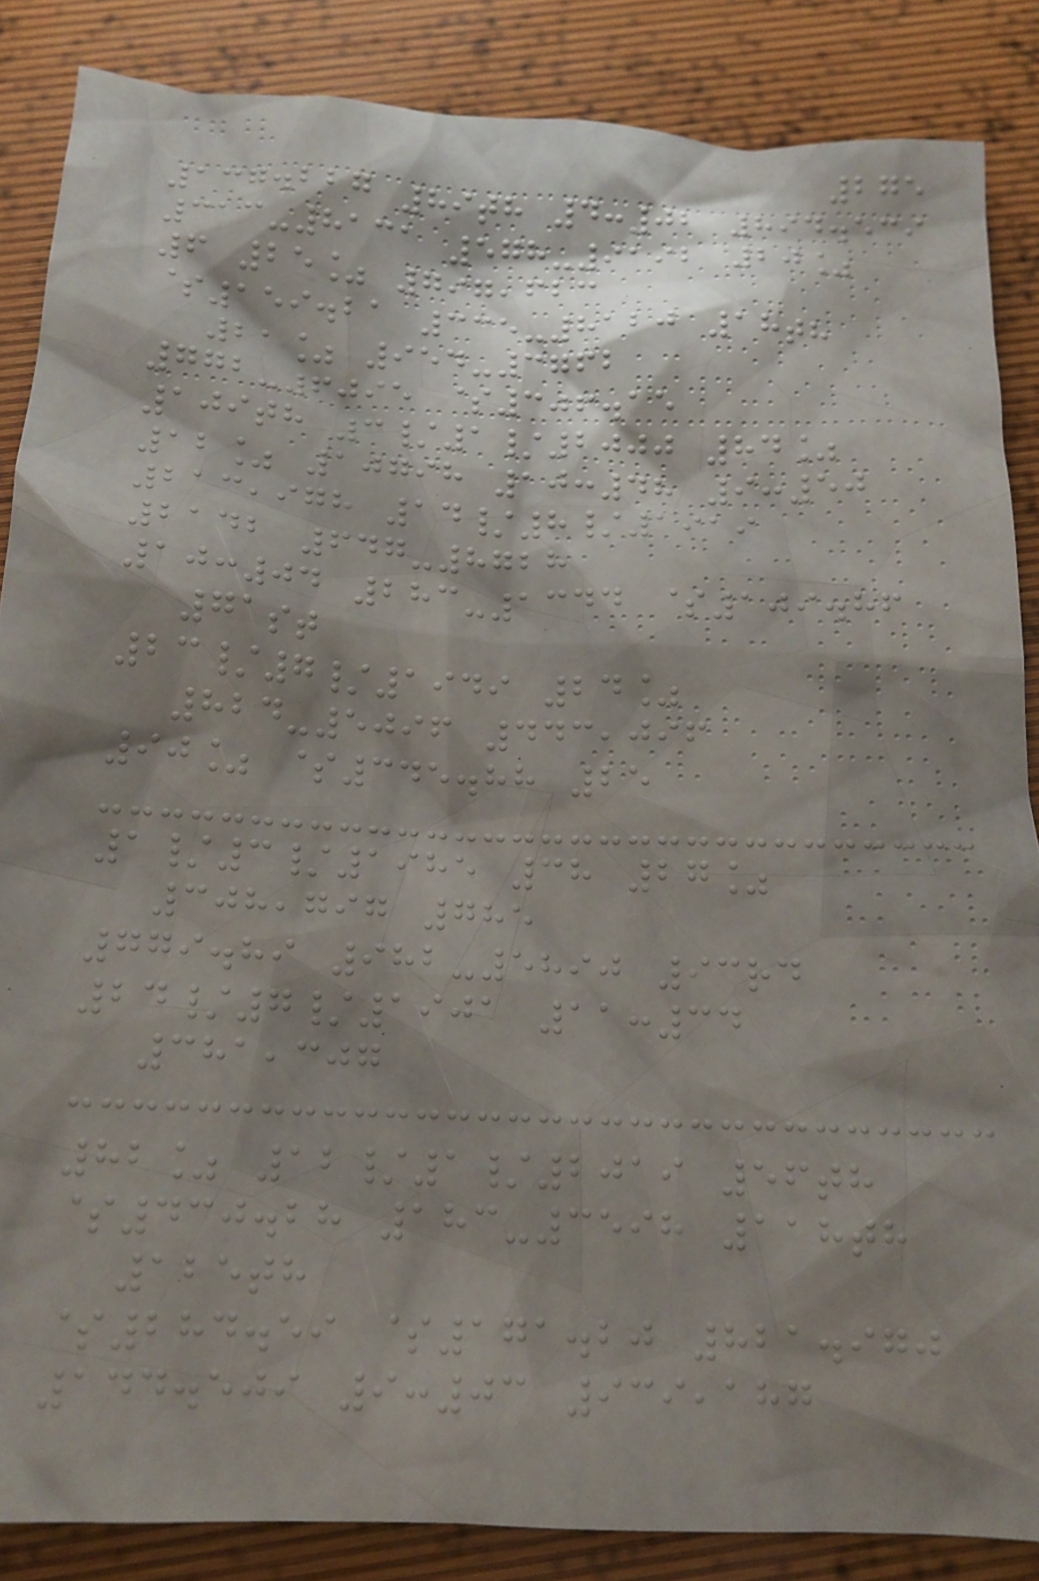275
137.227 89th 4:02 894.539
313-8131 578-9192 20%
6 25% 797,623
$159.21 335-8120 18th
21% 954-3762
772-6095 $306.15
109th 3/1/2000 84%
12% 10798 10:48 9:50
213,978 14/8/1919
2142 647-8728
10:04 283-1344 $109.86
71st
23/7/1949 24%
824-5096 443,096
90% $345.88 25
1/3/1985 38 27%
308,797 785
779.89 982-5890 93rd
24/7/1901 11:34
381,307
82% 12/1/2019 56th
$430.28 183-3598 118th
125th
$284.59 $171.20 821.970
144.509 9:03 939,187
